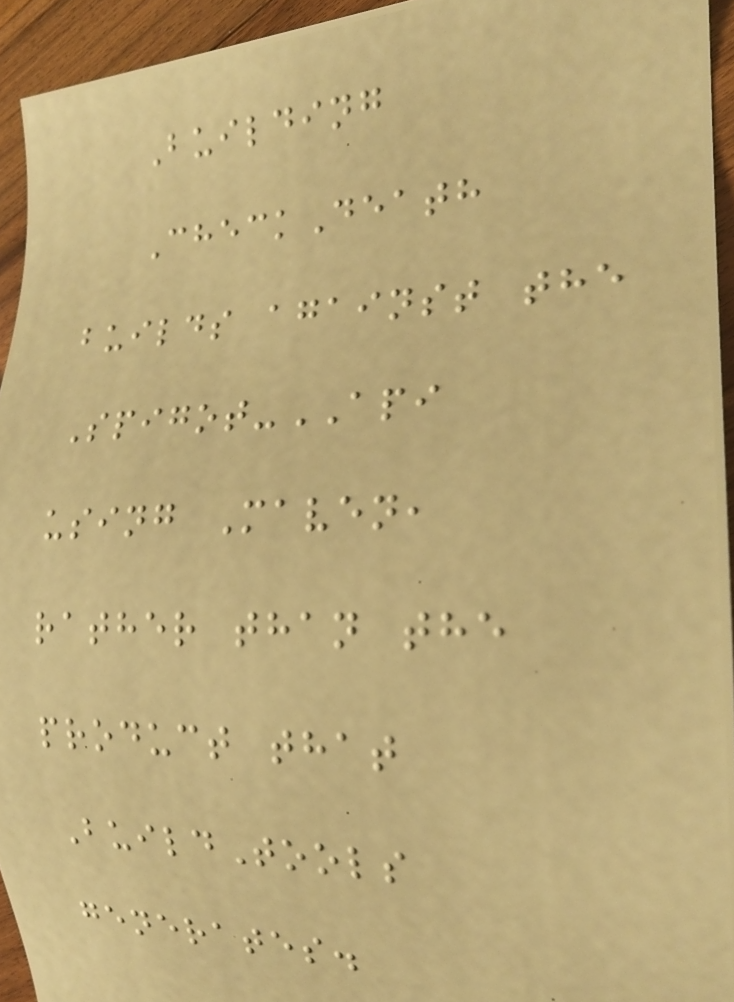Building
CheckDeath
builds against the
Spigot-API
using Maven,
rather than the
product that
BuildTools
generates.
